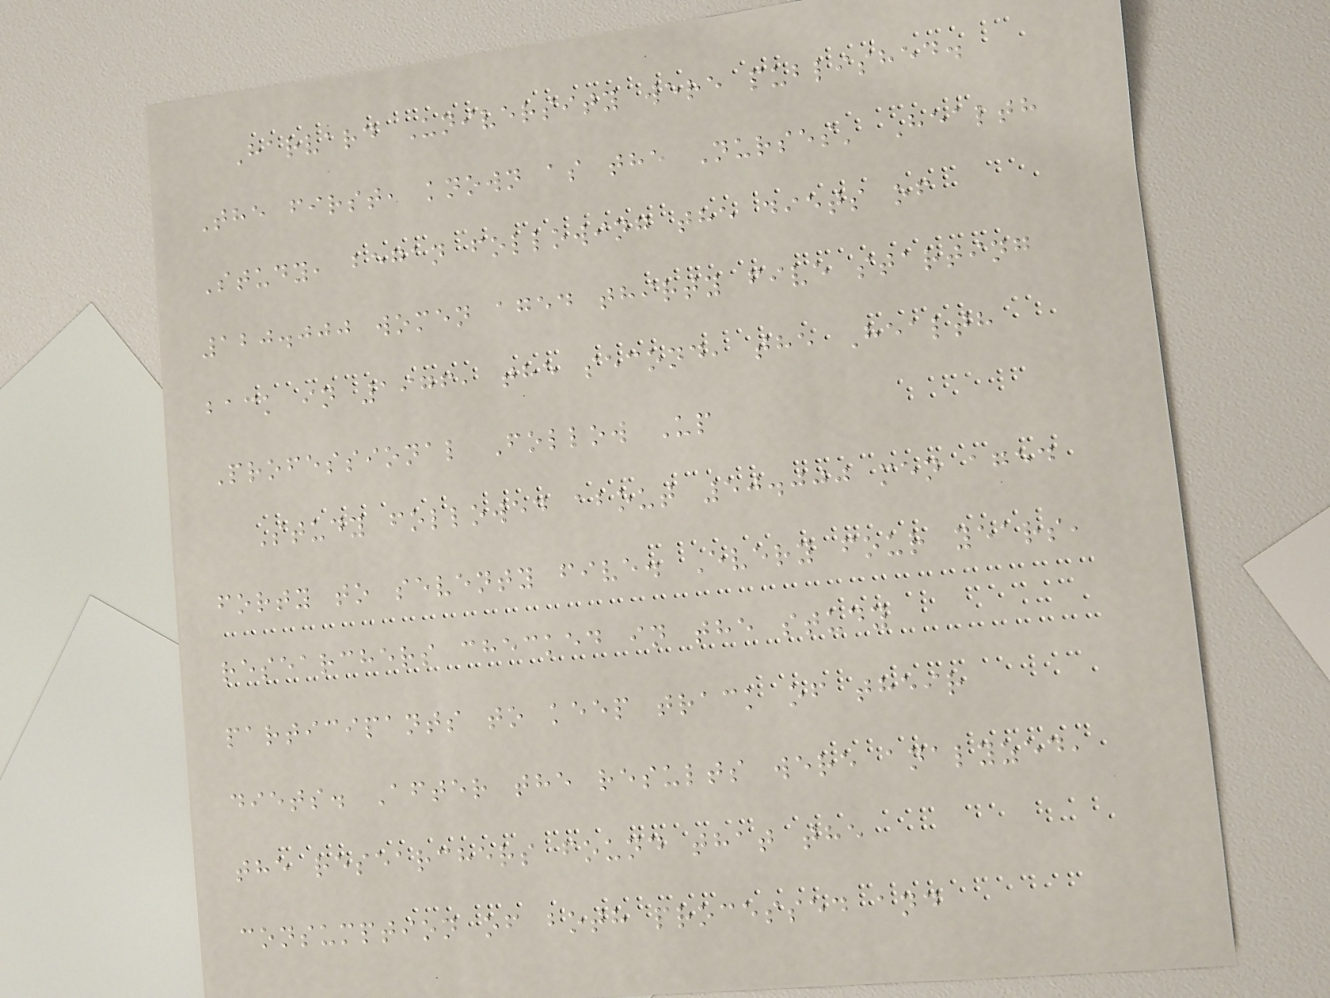Harvard University were published.
The first, known as the Nurses' Health
Study, began following the diets of
120.000 women aged thirty five starting
back in 1976, the second, the Health
Professional Follow Up
Study followed about 50.000 men aged
forty to seventy five. Every four years,
researchers checked in the study
participants to keep track of their
diets. After the results were analyzed,
the researchers found that the
consumption of both processed and
